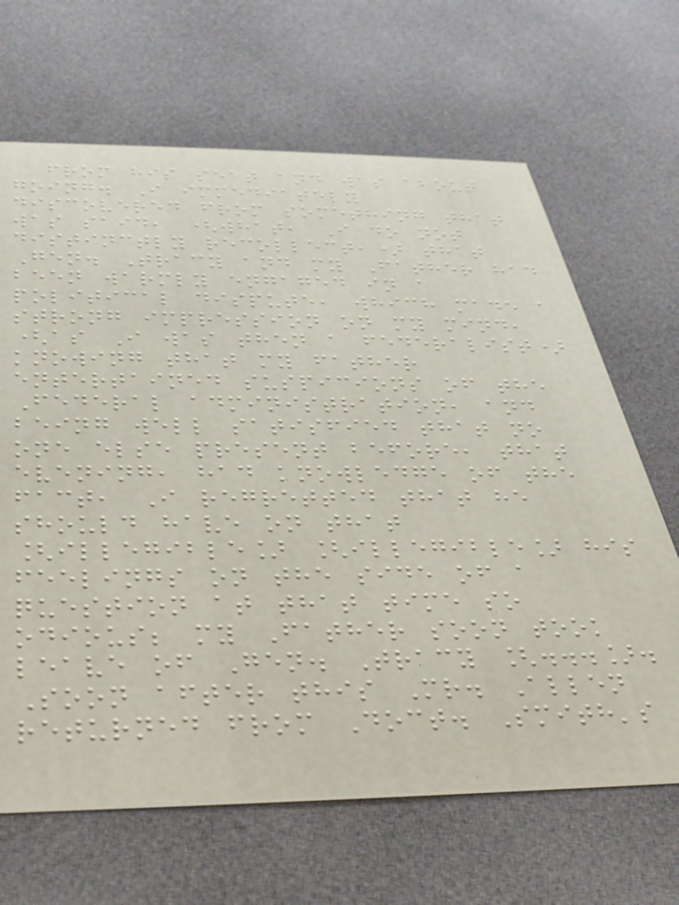from his seat and was about
going. I immediately
discovered from something that
was said, (what, I do not
distinctly recollect,) that
Gen. Tracy and my Father had
been warmly engaged in a
political dispute, which made a
strong impression on my mind,
(as I was then a federalist)
knowing that my father
entertained suspicions of the
Federal administration, and
being well satisfied that no
one else present before, that
evening, had knowledge of the
fact, I regretted that he
should have on that
[illegible] [illegible] his
feelings on the side of a
question at that time so
odious; my Father soon took
leave of Gen. Tracy [...].
Soon after this Mr. Allen
returned from Doct. Smith's
